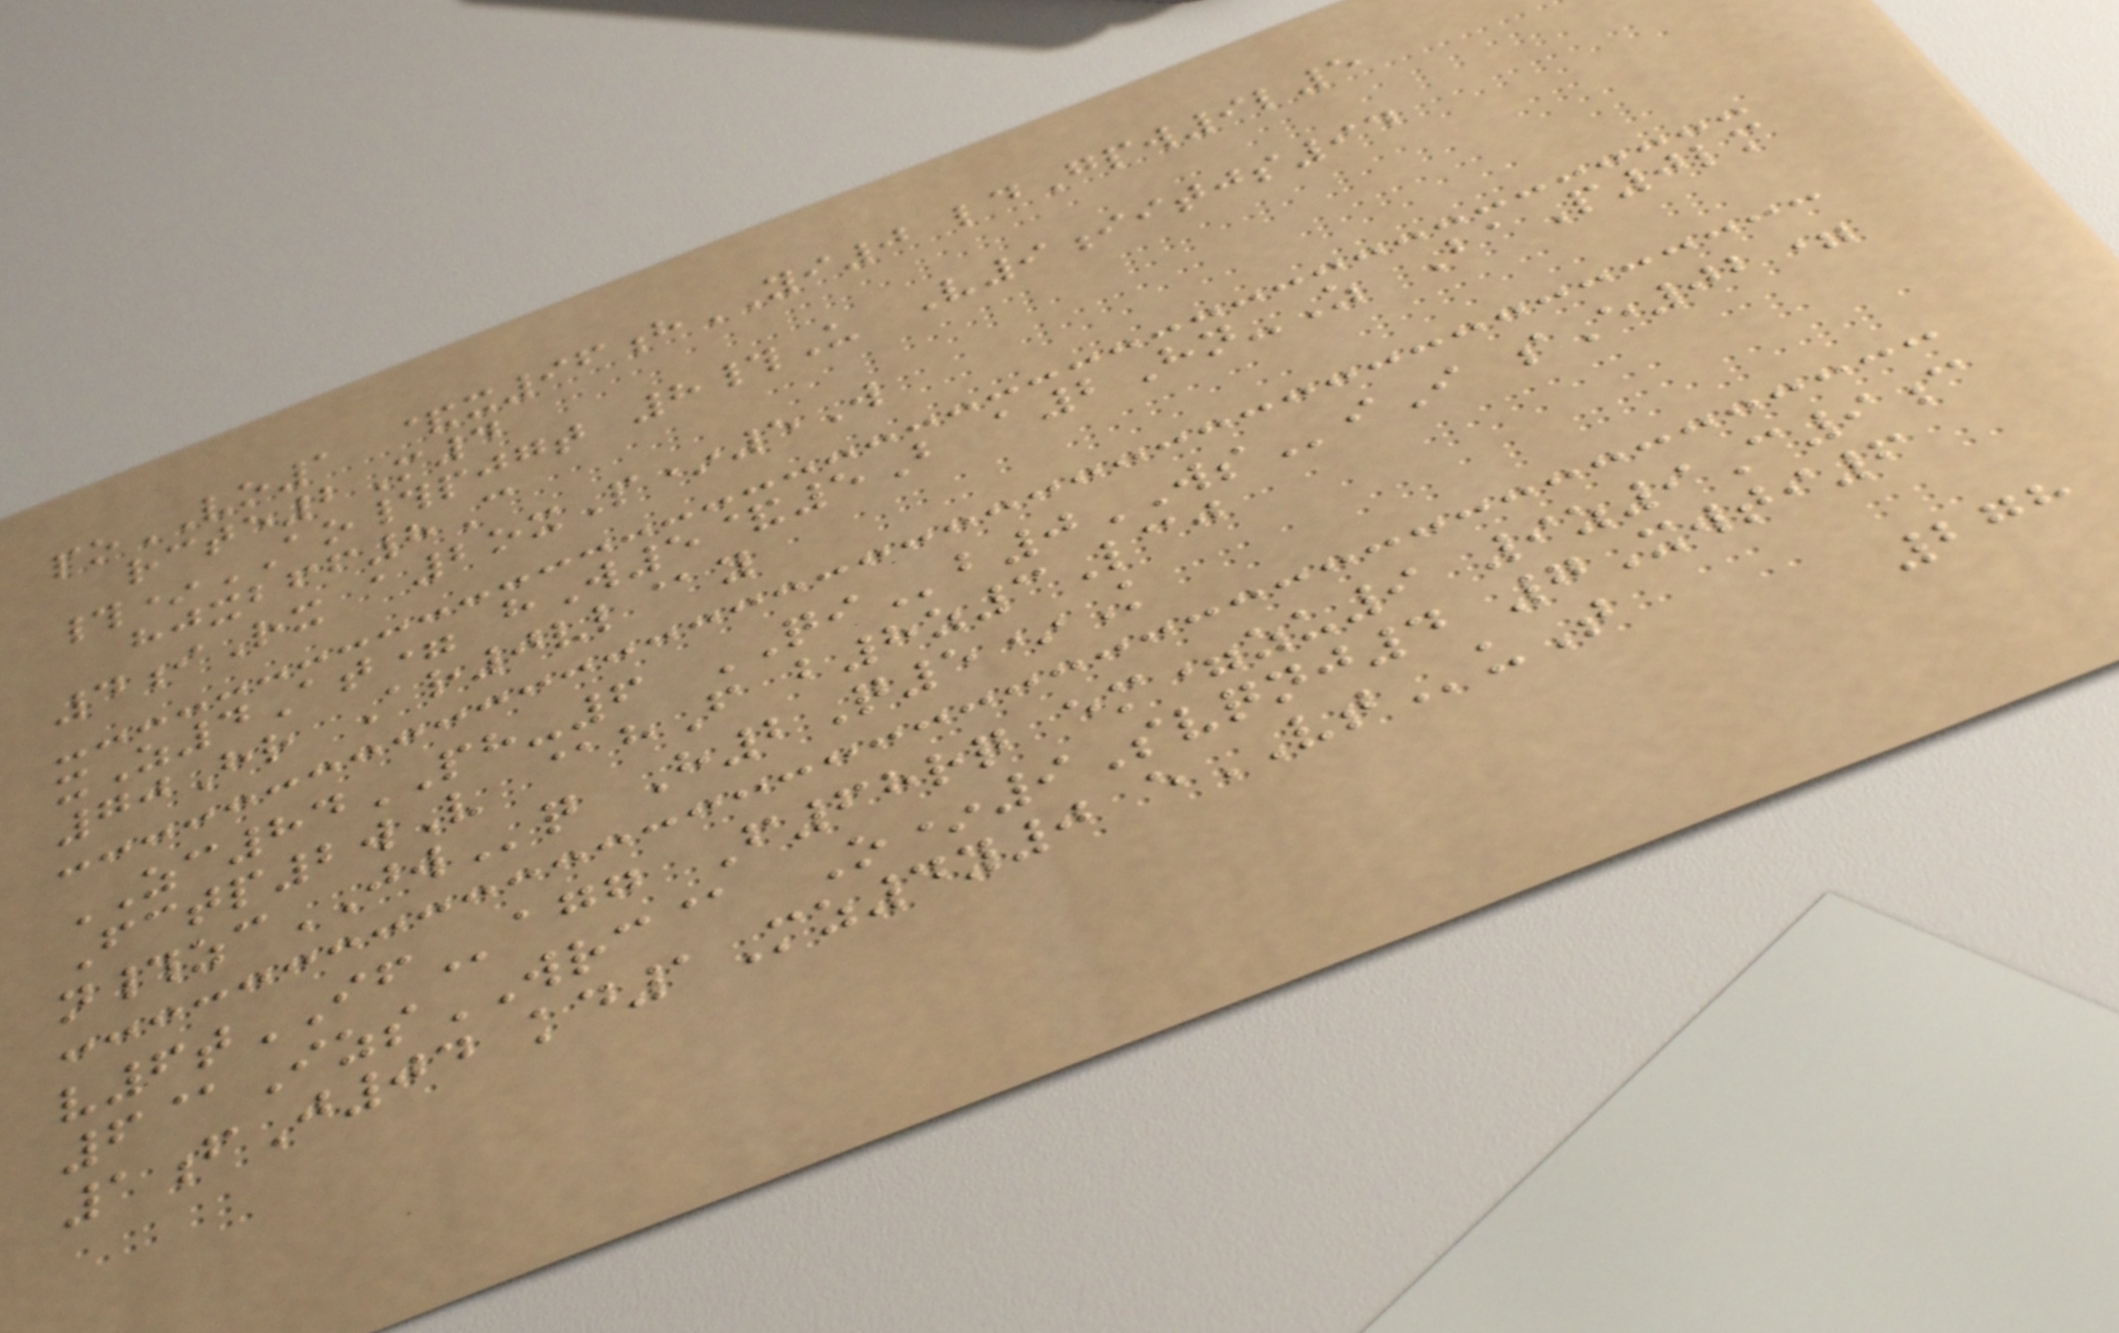poVO1 &x96hYI0 ldGpw9l5
rcte2M4
#*AO#pjgt 8#U V9iitjs94
hjxbff8C
4iRx a2oxP*5W
xZ4At= hW5&5B a2Hn-Z BaP0lm
70Hr Ar0vl@y
ZC84PH-6 QIb0WSiI sE02=
Fctp2wV @hF b8z3Lcj
n#zcJWq H2Q5*K
v6tIFagg F68rq em=zu9 9z9C9c
6@IzsWRC@ O*9Svqnj4 7Xwti6
1fJ04 kd1Mz4y0 eVTuT
278
